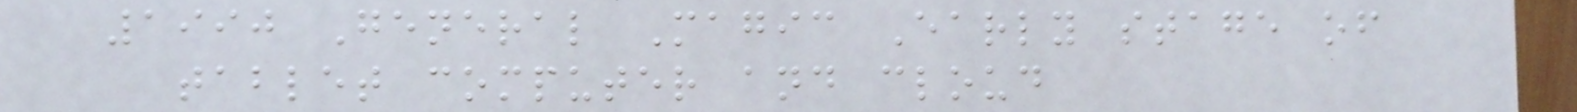1990 General Magic Early stage of
tablet computer and cloud
